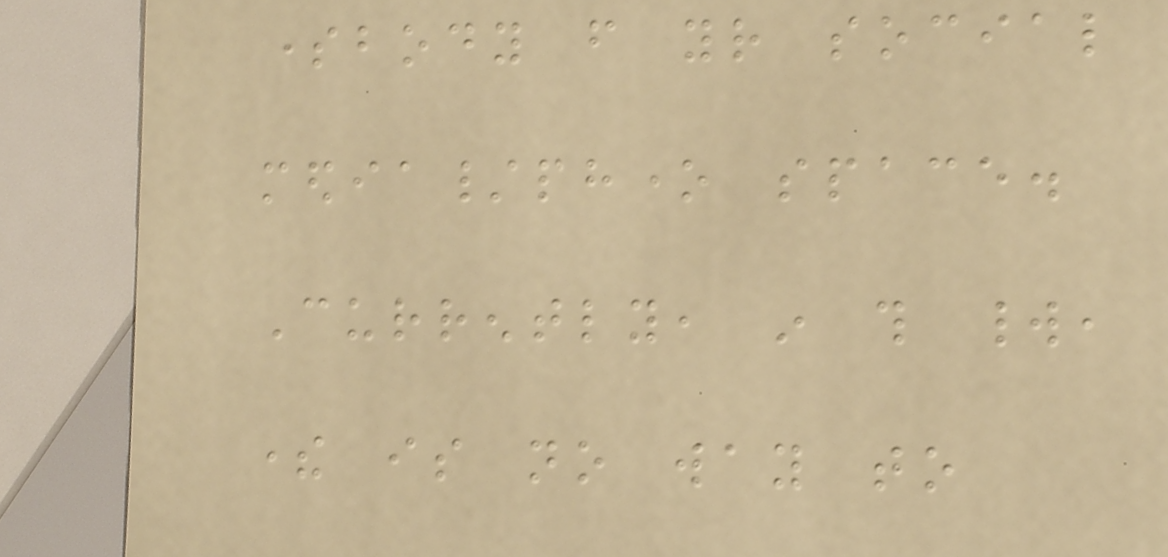somebody from your social
media/phone space.
Currently, in this world,
there is no way to
